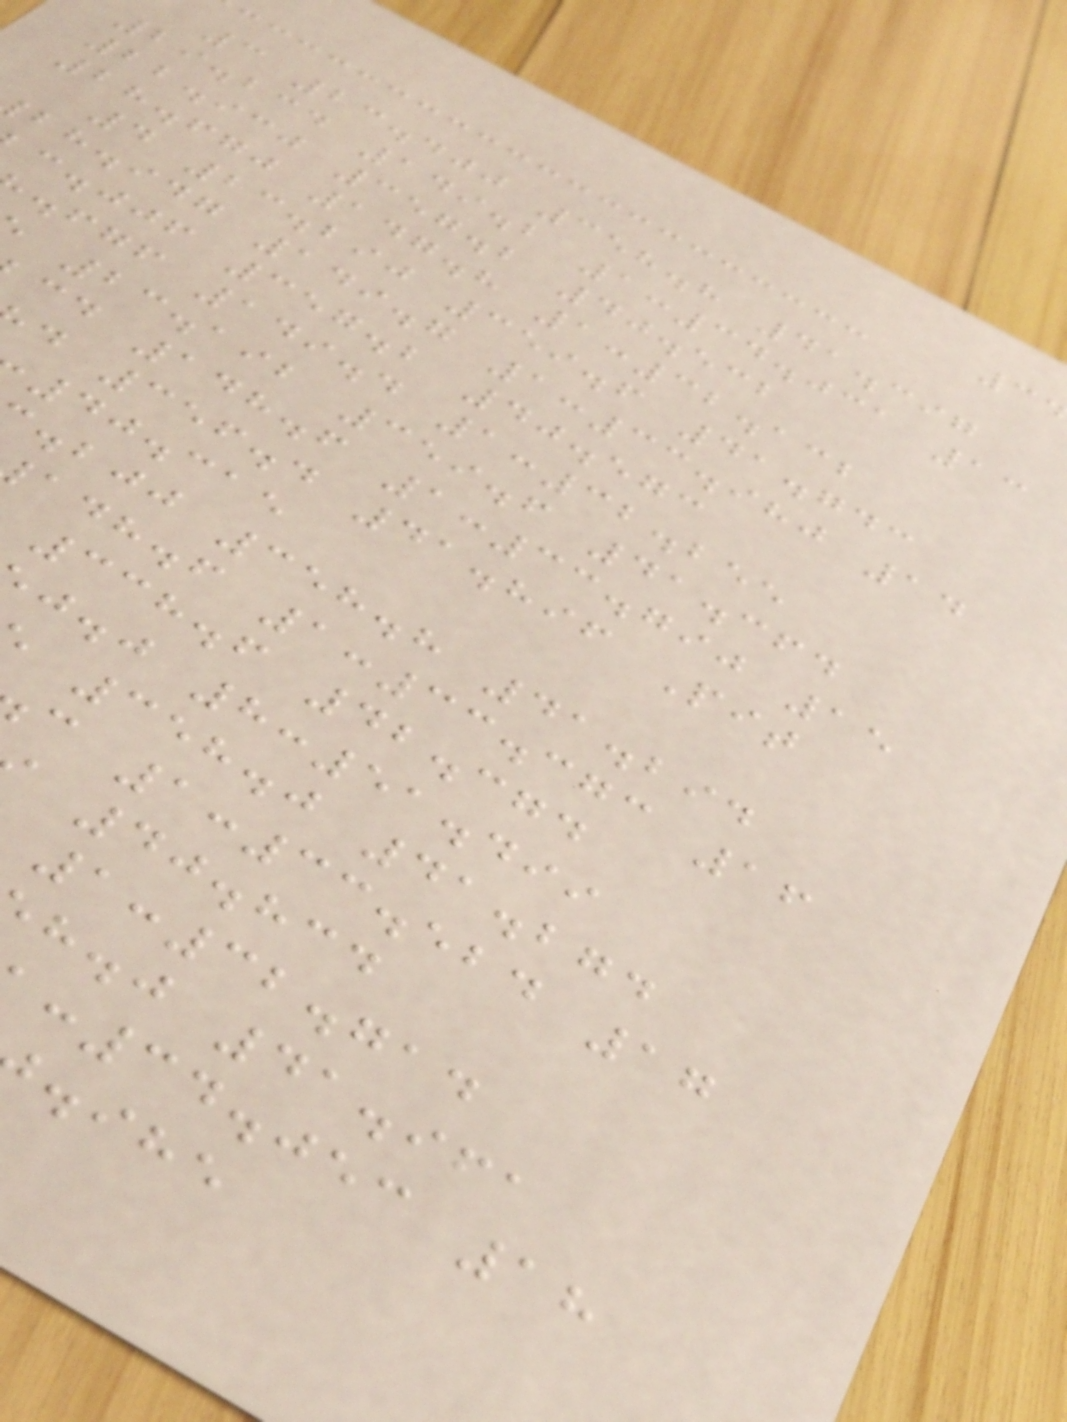3 23.400 358.8 41.397
29.234 149.2 1:34.031 13
22.930 357.2 40.532
28.670 147.8 1:32.132
4 23.290 359.6 41.743
bh.idg 149.7 1:33.980 14
c.jjf 357.2 40.573
.fgf 149.4 1:32.255
23.192 359.6 41.364
cd 148.6 1:33.790 15
d 356.4 41.896 Pit
40.315
.bjj 358.8 41.294
adh.f 1:33.373 16
338.6 42.374
j.j 8:51.499
358.0 41.274
c 1:33.524 17
40.834
1:32.714
h.j 41.961
:34.053 18
